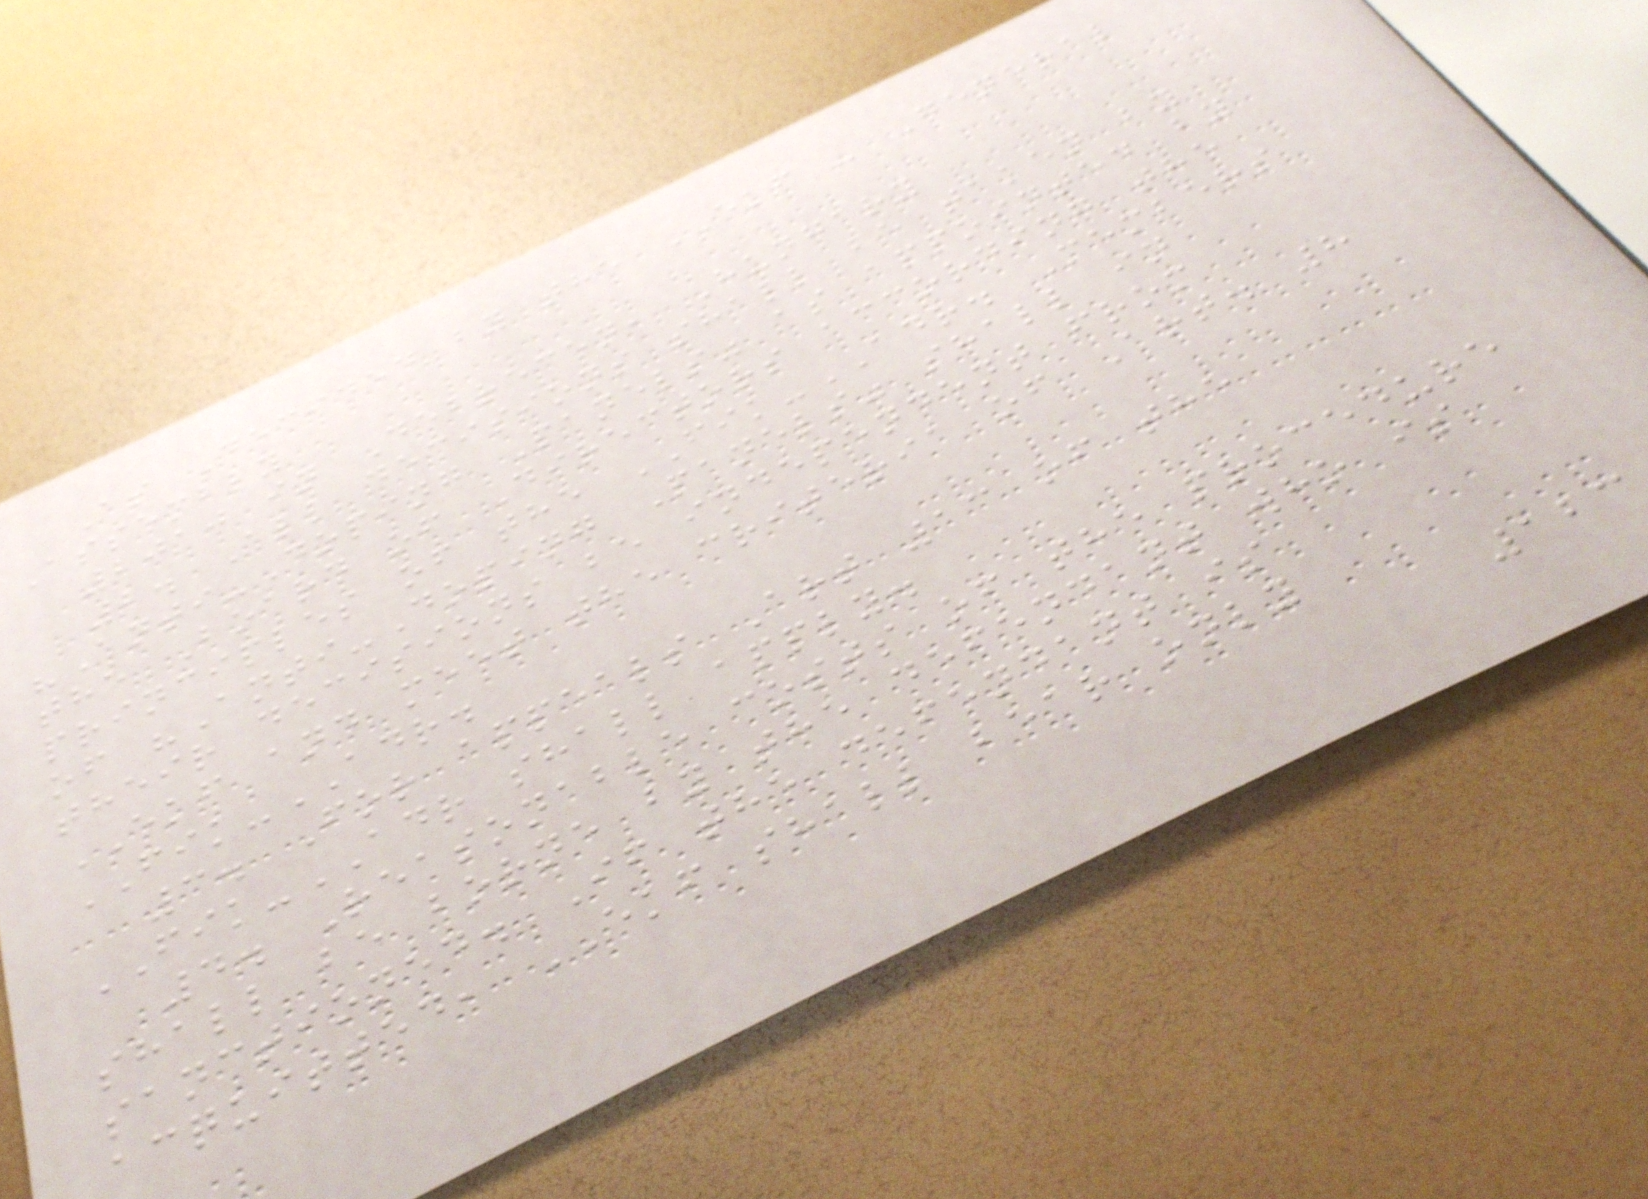As Decided by the EKF - General
Assembly
2010 in Debrecen, Hungary
2. All decisions shall be taken by
"Anti-Doping Panels" as appointed by
the Board of Directors according the
principles of the FIK-ADR. Members
of "Anti-Doping Panels" shall in
their decisions be independent from
EKF and meet the criteria of Art. 8
FIK-ADR.
3. For appeals Art 13 of the
FIK-ADR shall apply.
4. Reasonable costs of the procedure
shall be borne by the defendant who is
sanctioned. If the defendant is
acquitted, EKF shall bear only
123
